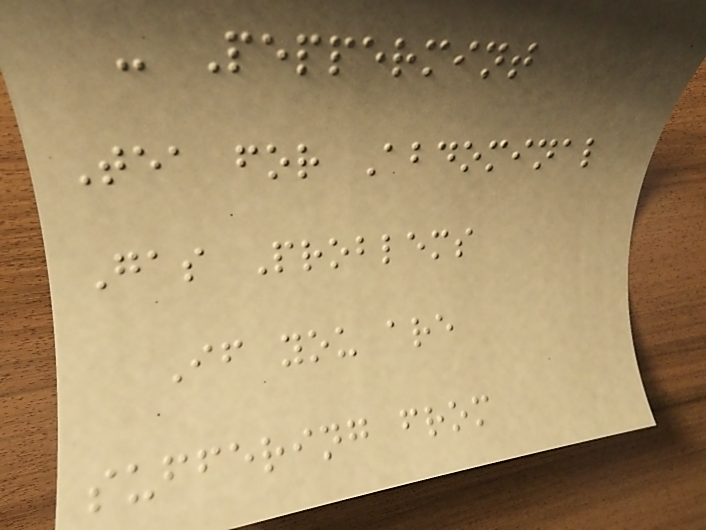- Peppermint
Tea for Abdominal
Gas Problems
If you are
suffering from
